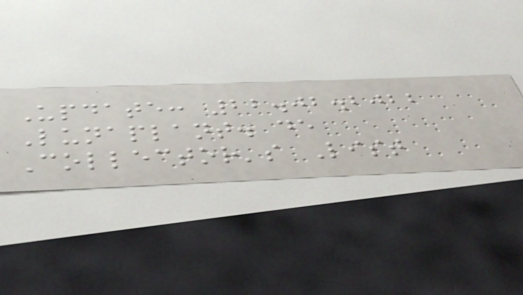Update: 22.02.2022
Lunaplant. de
Collector's List
